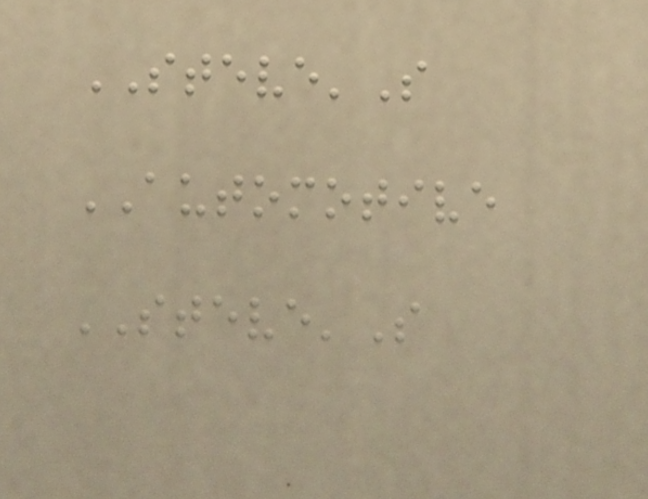STEVE'S
AUTOMOTIVE
STEVE'S
